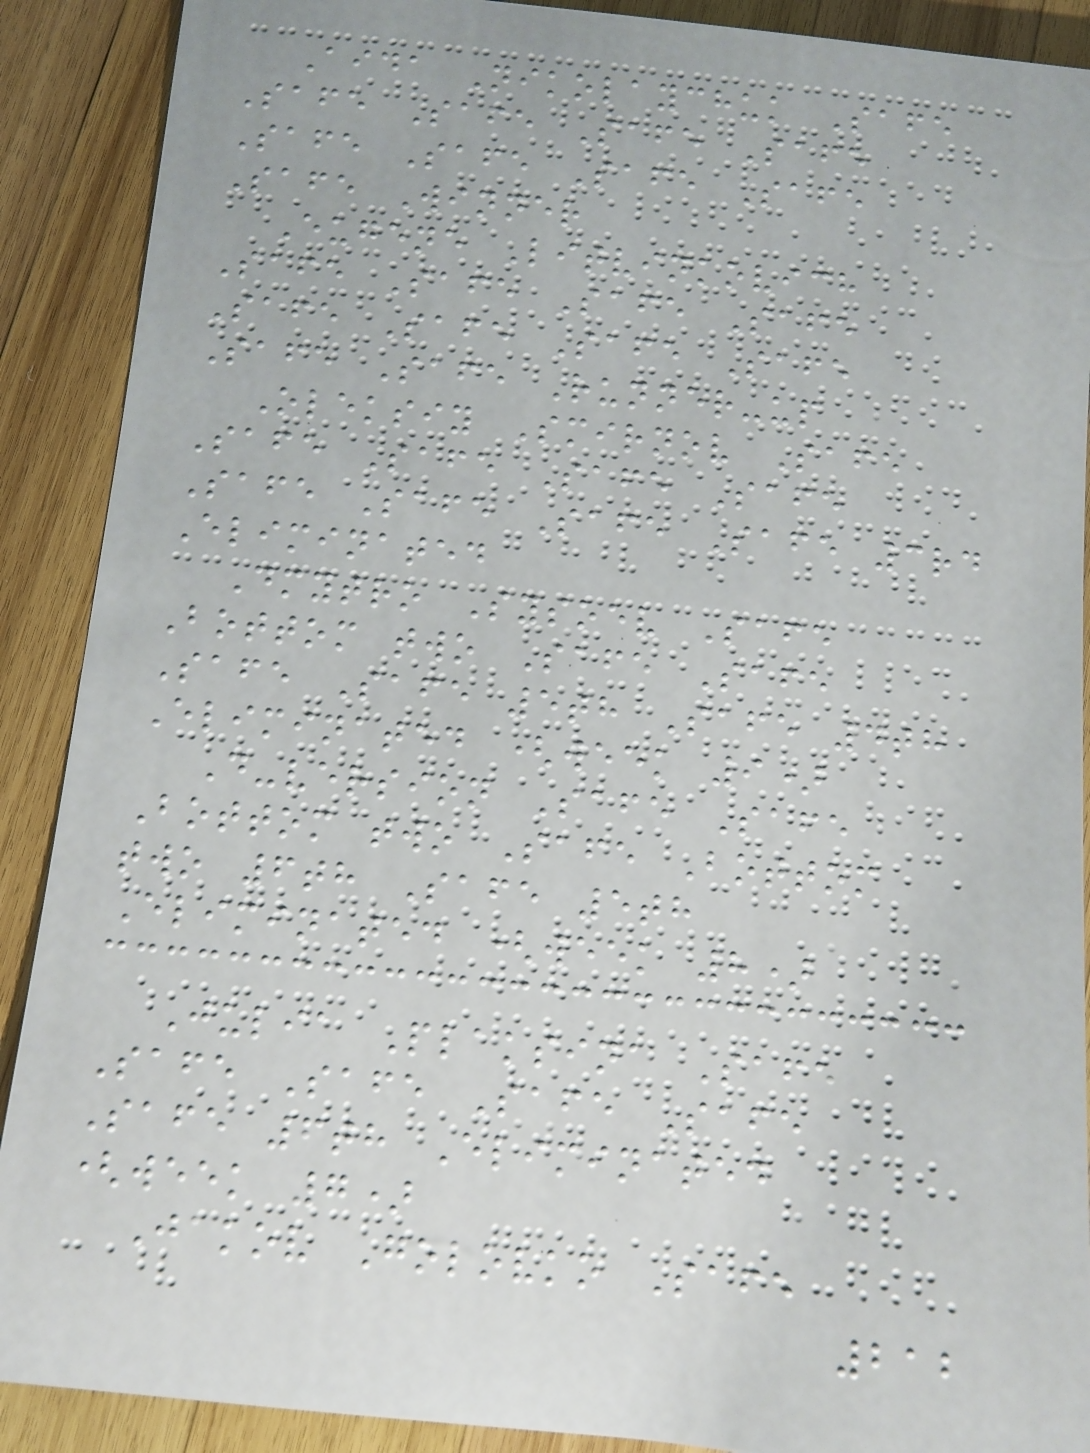Aida Nikolaychuk Safe
Safe Safe Safe Safe
Safe Safe Safe Safe
Safe Winner
Eugene Litvinkovich
Safe Safe Safe Safe
Safe Safe Safe Safe
Safe Safe Runner-up
Oleksiy Smirnov Safe
Safe Safe Safe Safe
Safe Safe Safe Safe 3rd
Eliminated
Dmytro Sysoev Safe
Bottom two Safe Safe
Safe Safe 5th Safe 4th
Eliminated (week 9)
D-version Safe Safe
Bottom two Safe Bottom
two 6th Safe 5th
Eliminated (week 8)
Julia Plaksina Safe
Safe Safe Safe Safe
Safe 6th Eliminated
(week 7)
Jakov Golovko Safe
212
